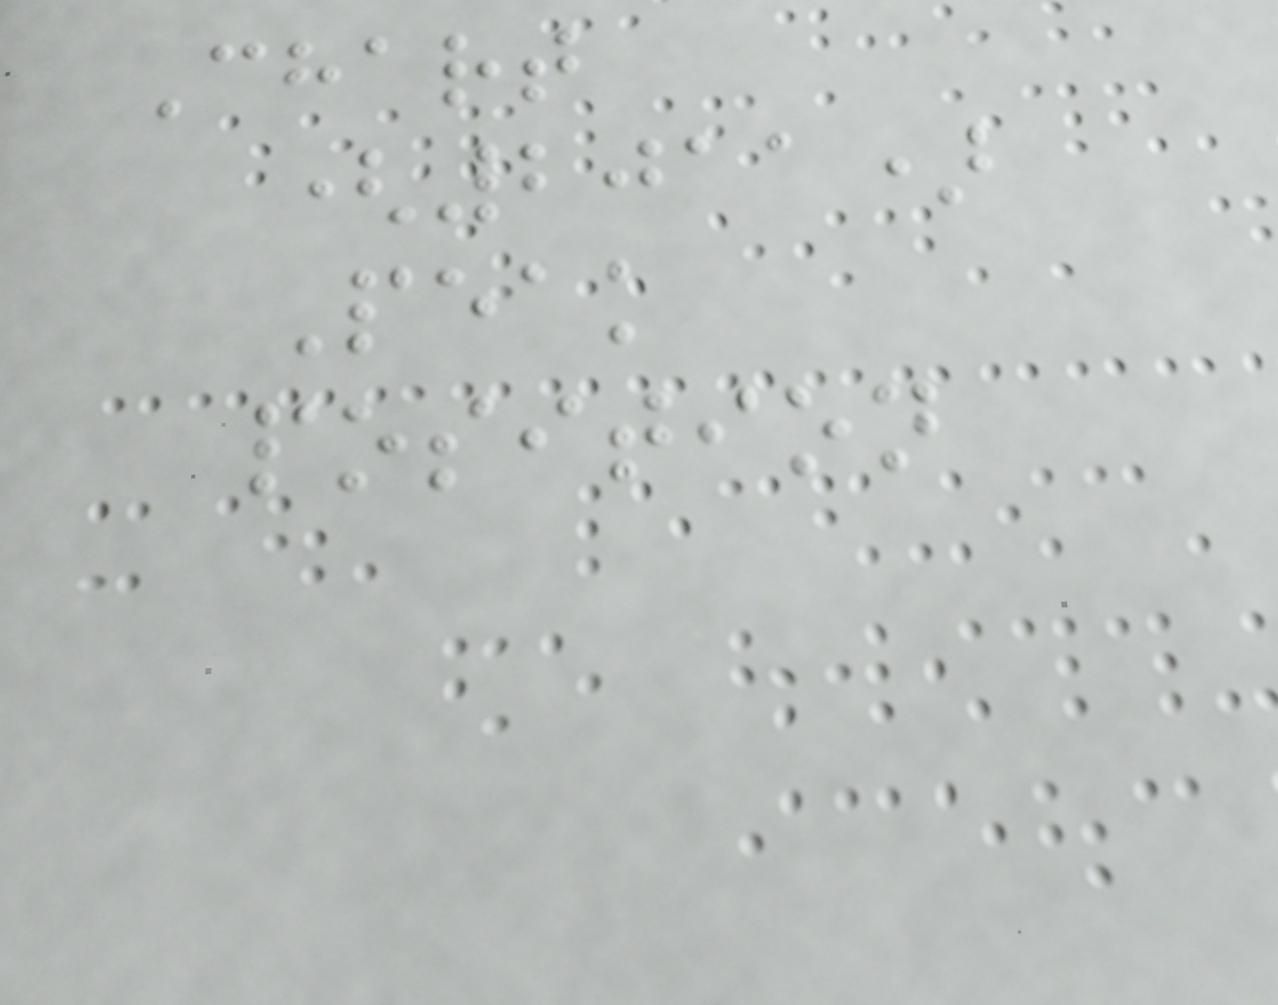Chart
(2011)
Peak
position
